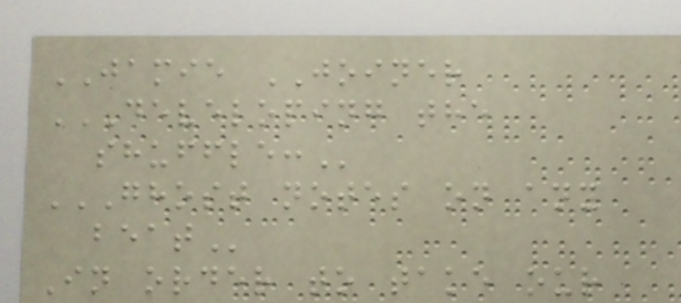JAMIE JOINER
DEVELOPING THE
SHUFFLE:
GHOST NOTES ON ANY
BEAT
In order to take our
